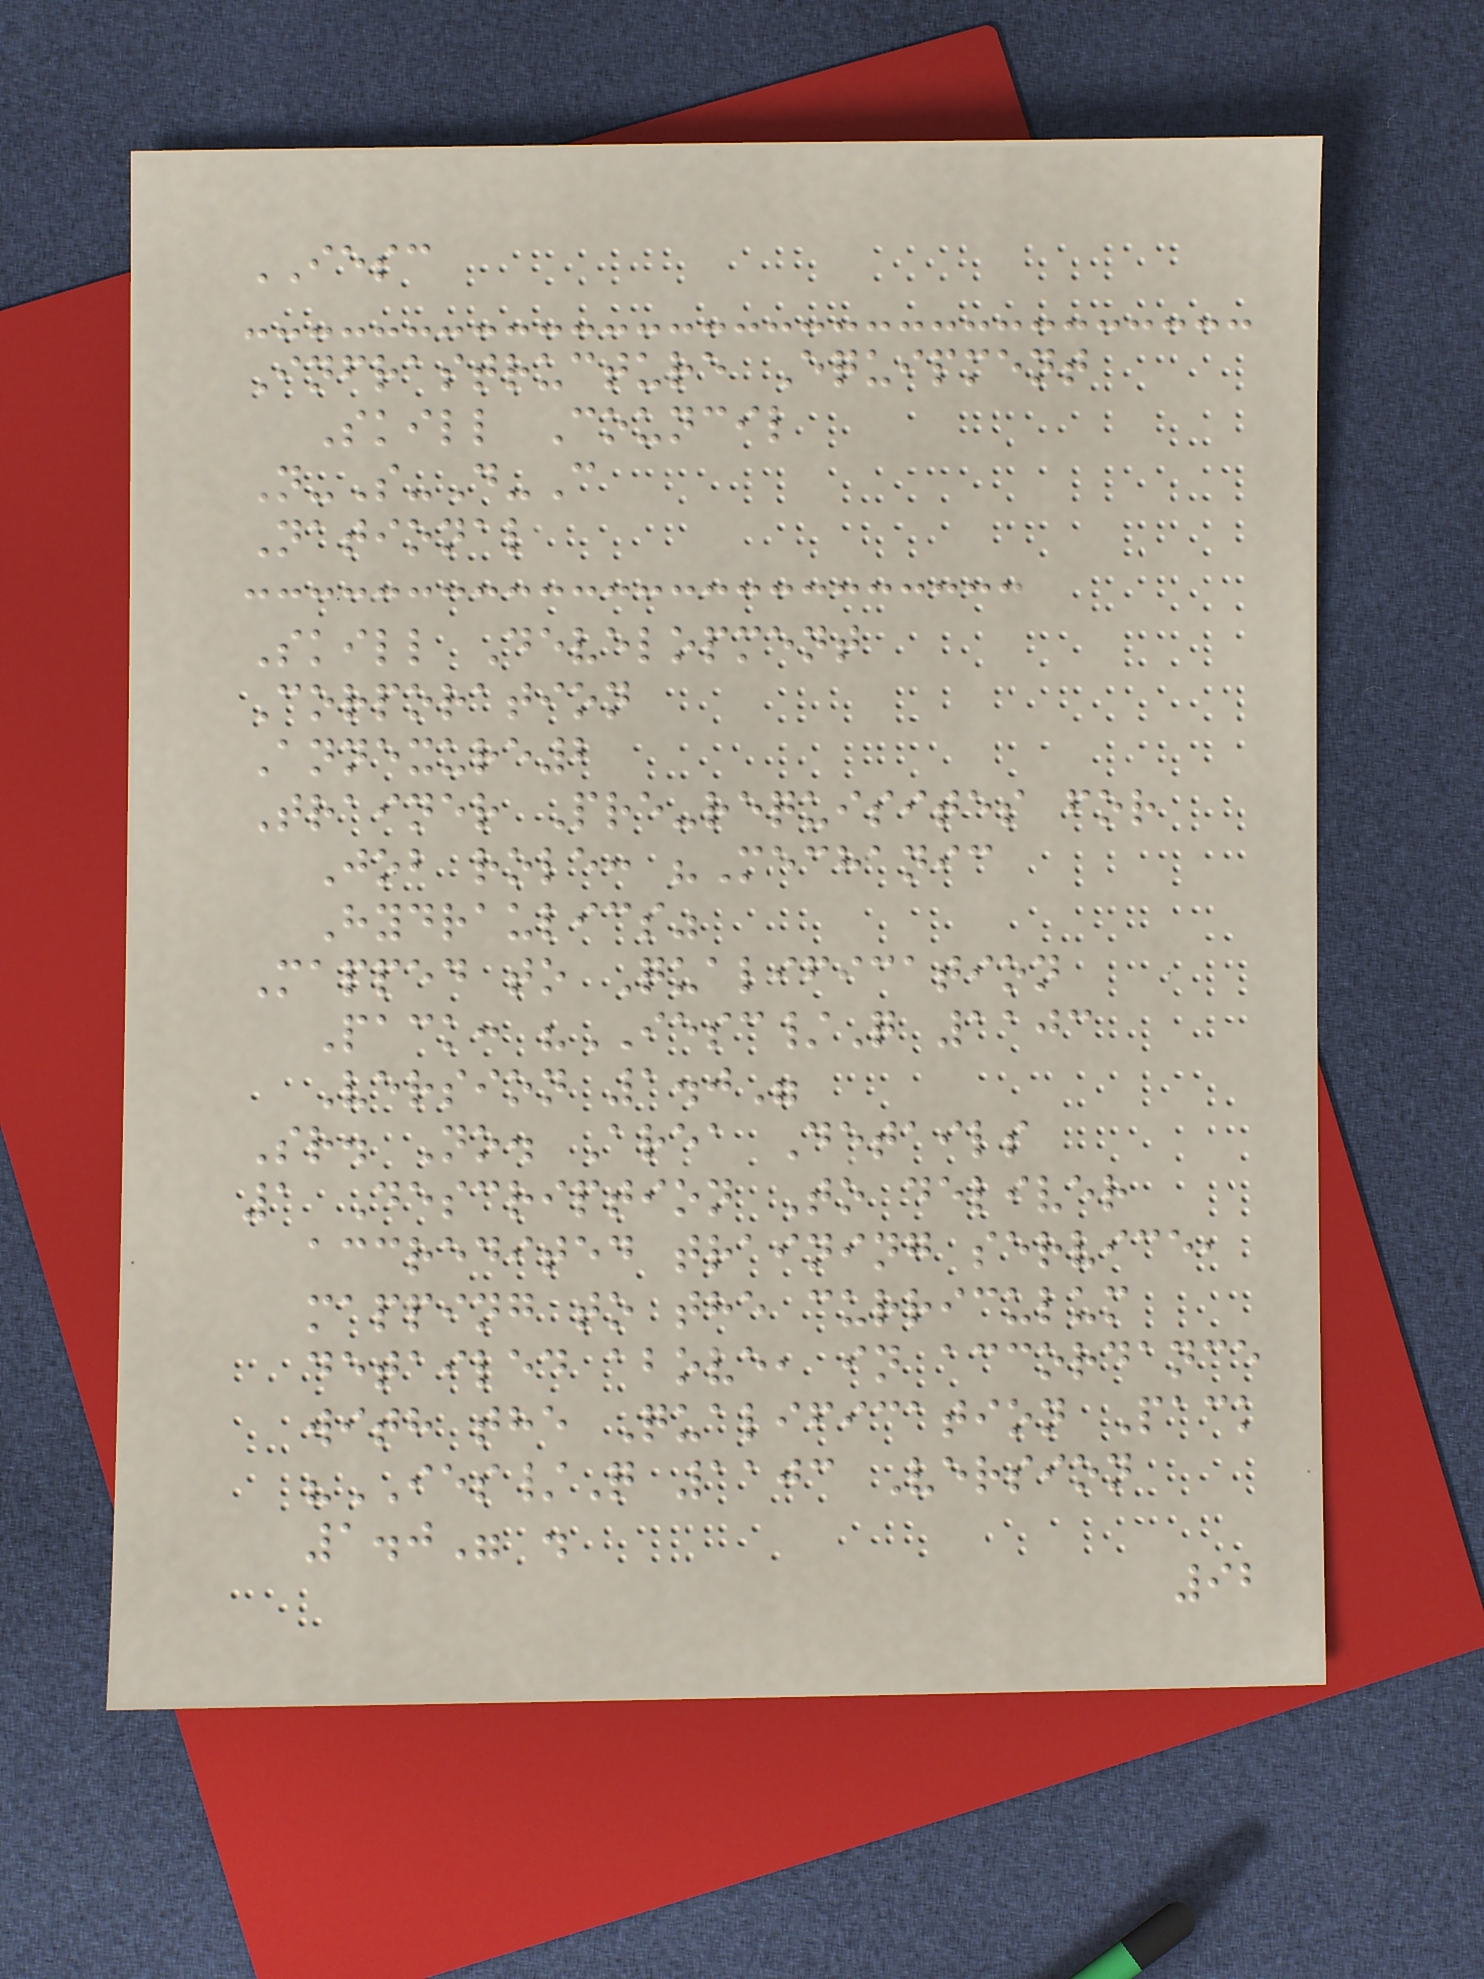IESC
Infrastructure Equipment
Skill Council
N-S-D-C
National
Skill Development
Corporation
Annexure2
Trainer Pre-requisites for
Job role: "Mechanic
Hydraulics"
Mapped to Qualification
Pack: "IESC/Q 1103
Version 1.0"
Sr. No. Area Details
1 Description To deliver
accredited training service,
mapping to the curriculum
detailed above, in accordance
with the Qualification Pack
"IES/Q 1103 Version
1.0" .
92
